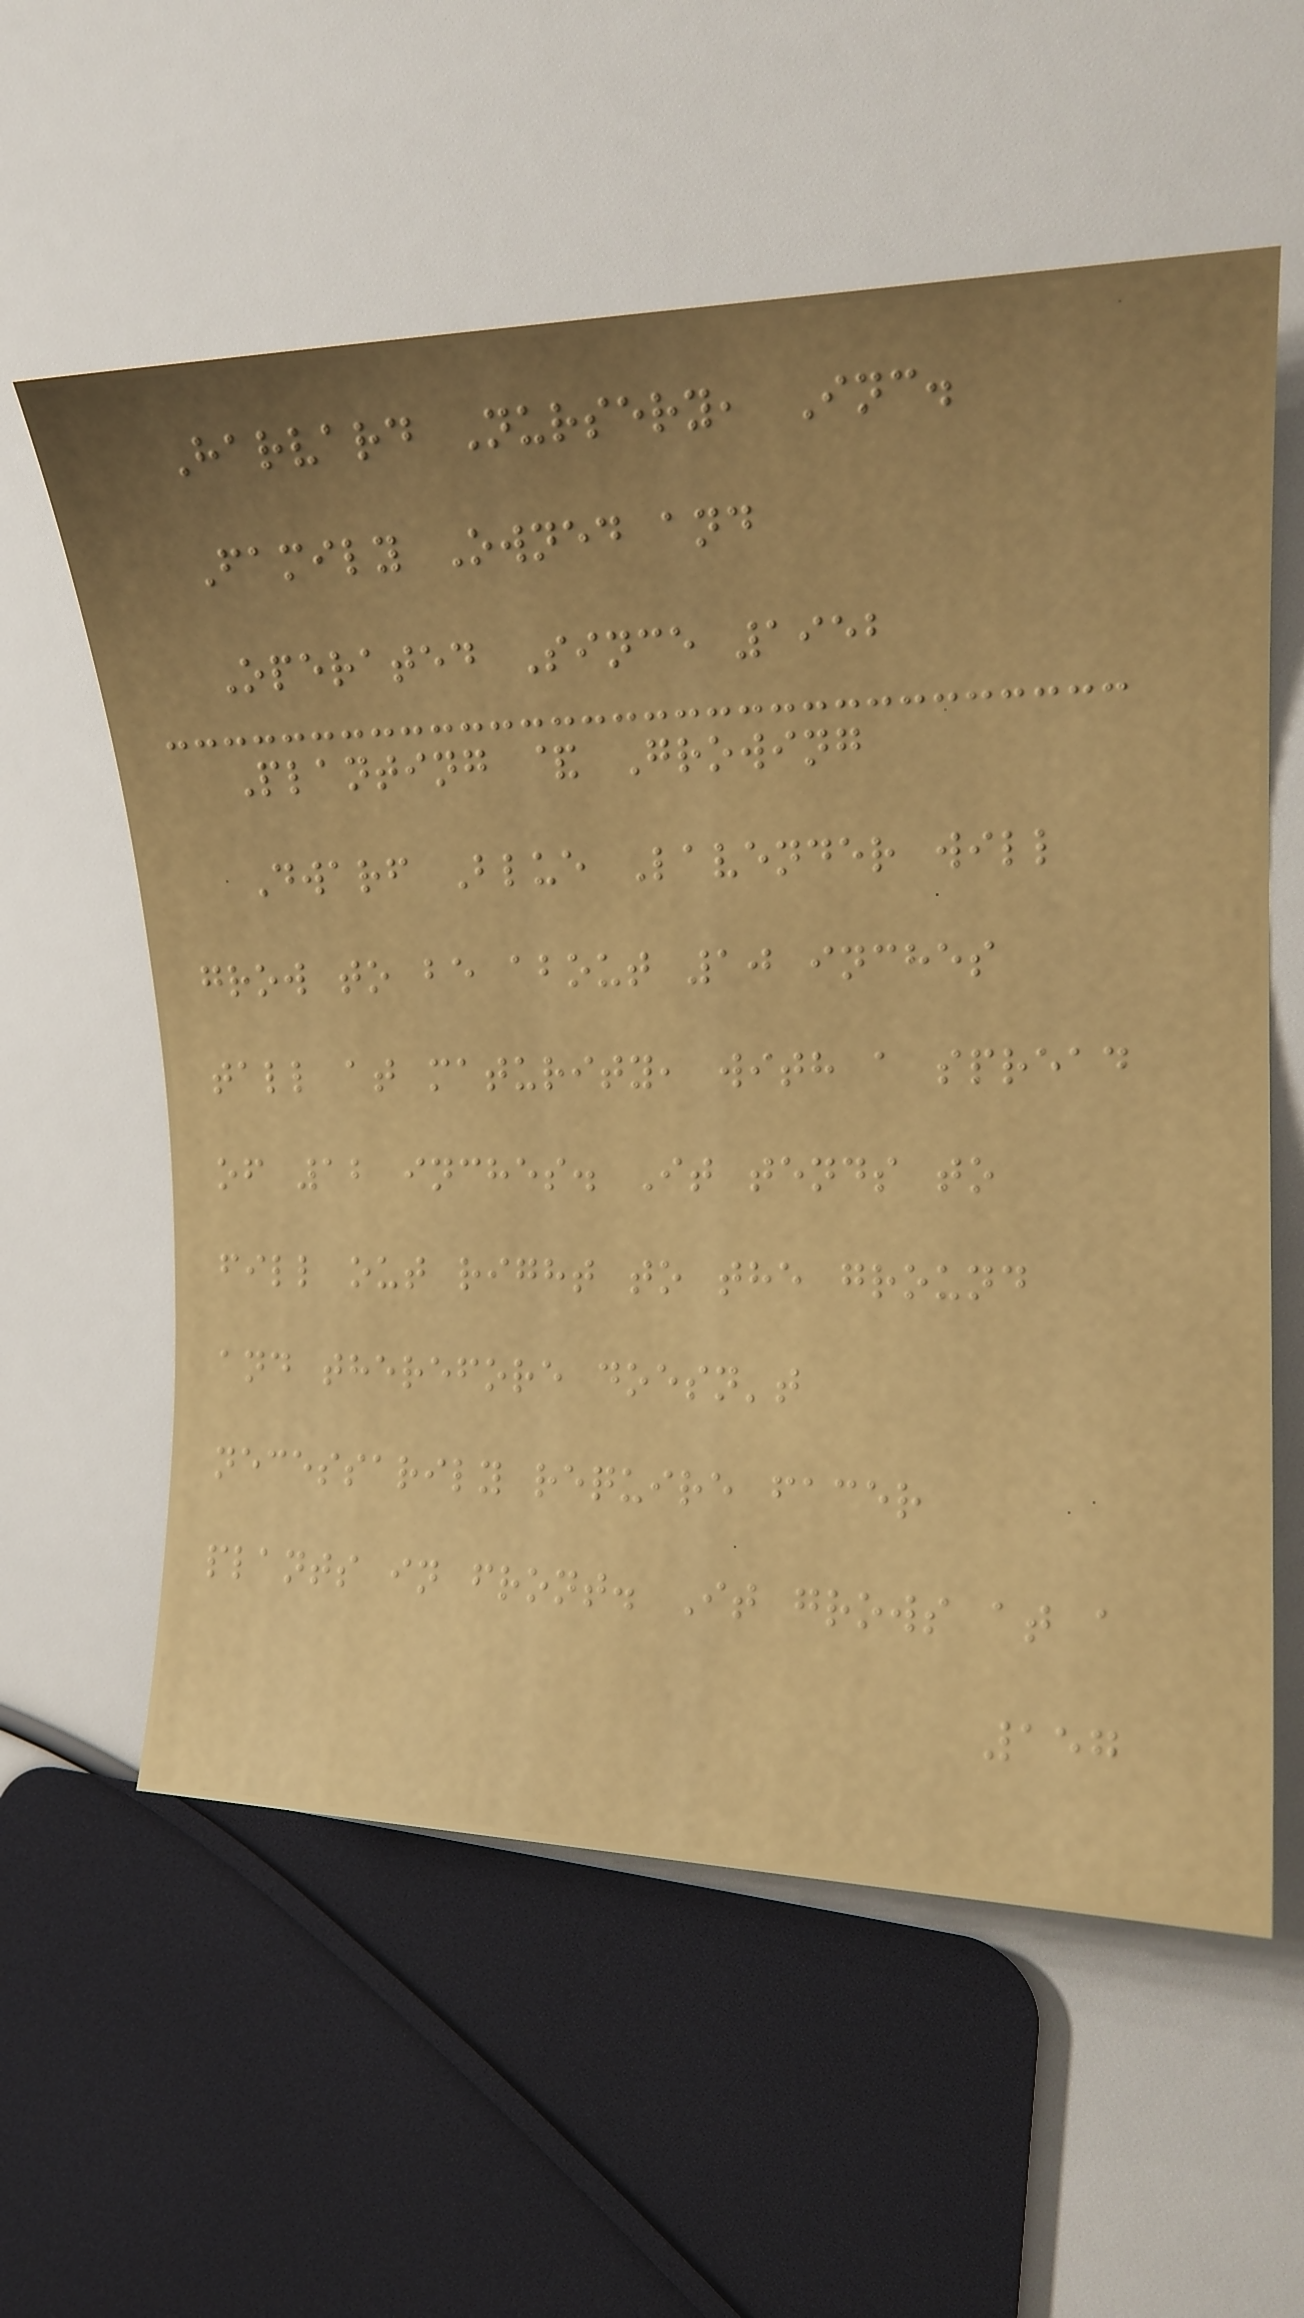Harvard Nursery, Inc.
Family Owned and
Operated Since 1952
Planting & Growing
Dwarf Blue Lavender will
grow to be about 10 inches
tall at maturity, with a spread
of 12 inches. It tends to
fill out right to the ground
and therefore doesn't
necessarily require facer
plants in front. It grows at a
157
